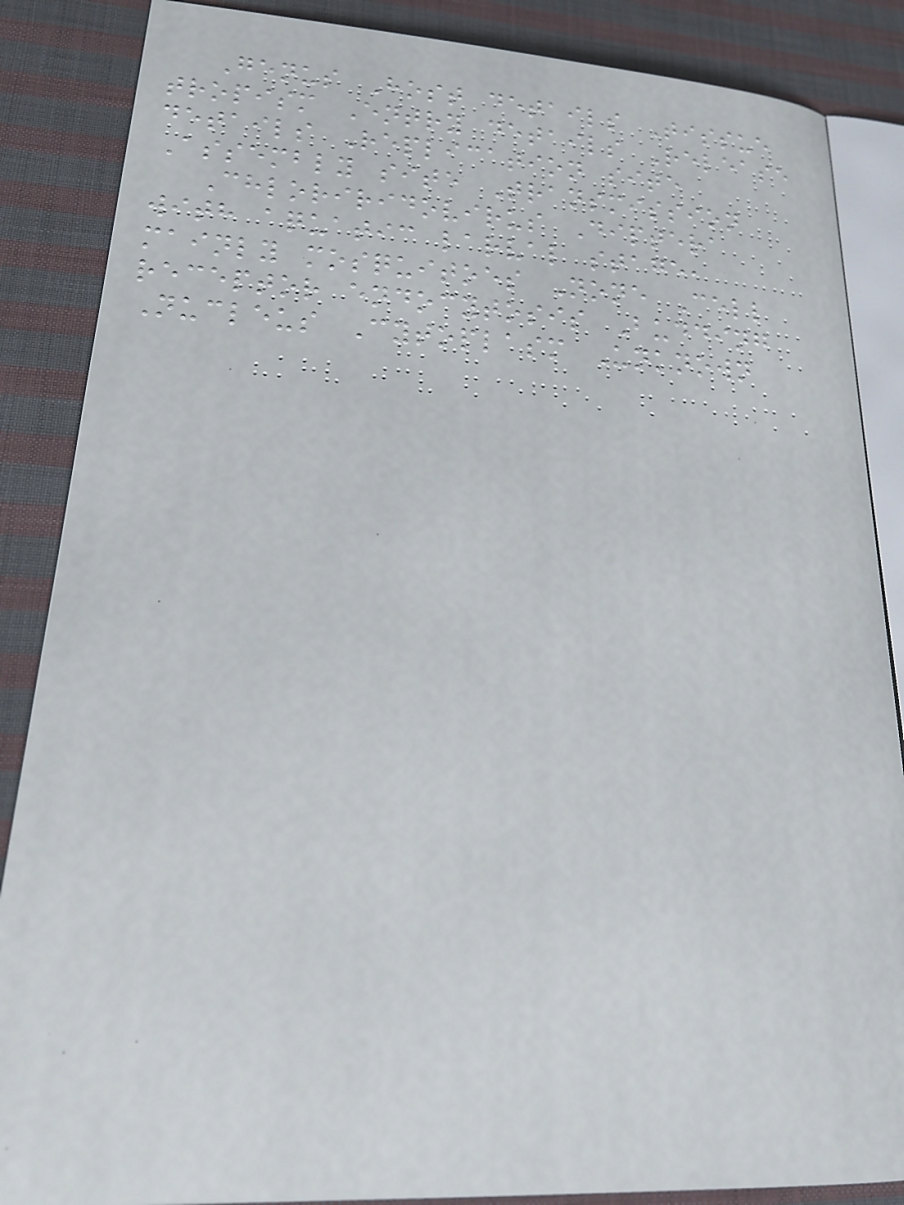Genus Host details Tissue
tropism Entry details Release
details Replication site
Assembly site Transmission
Chloriridovirus Diptera
with aquatic larval stage,
mainly mosquitoes None Cell
receptor endocytosis Budding
Nucleus Cytoplasm Unknown
